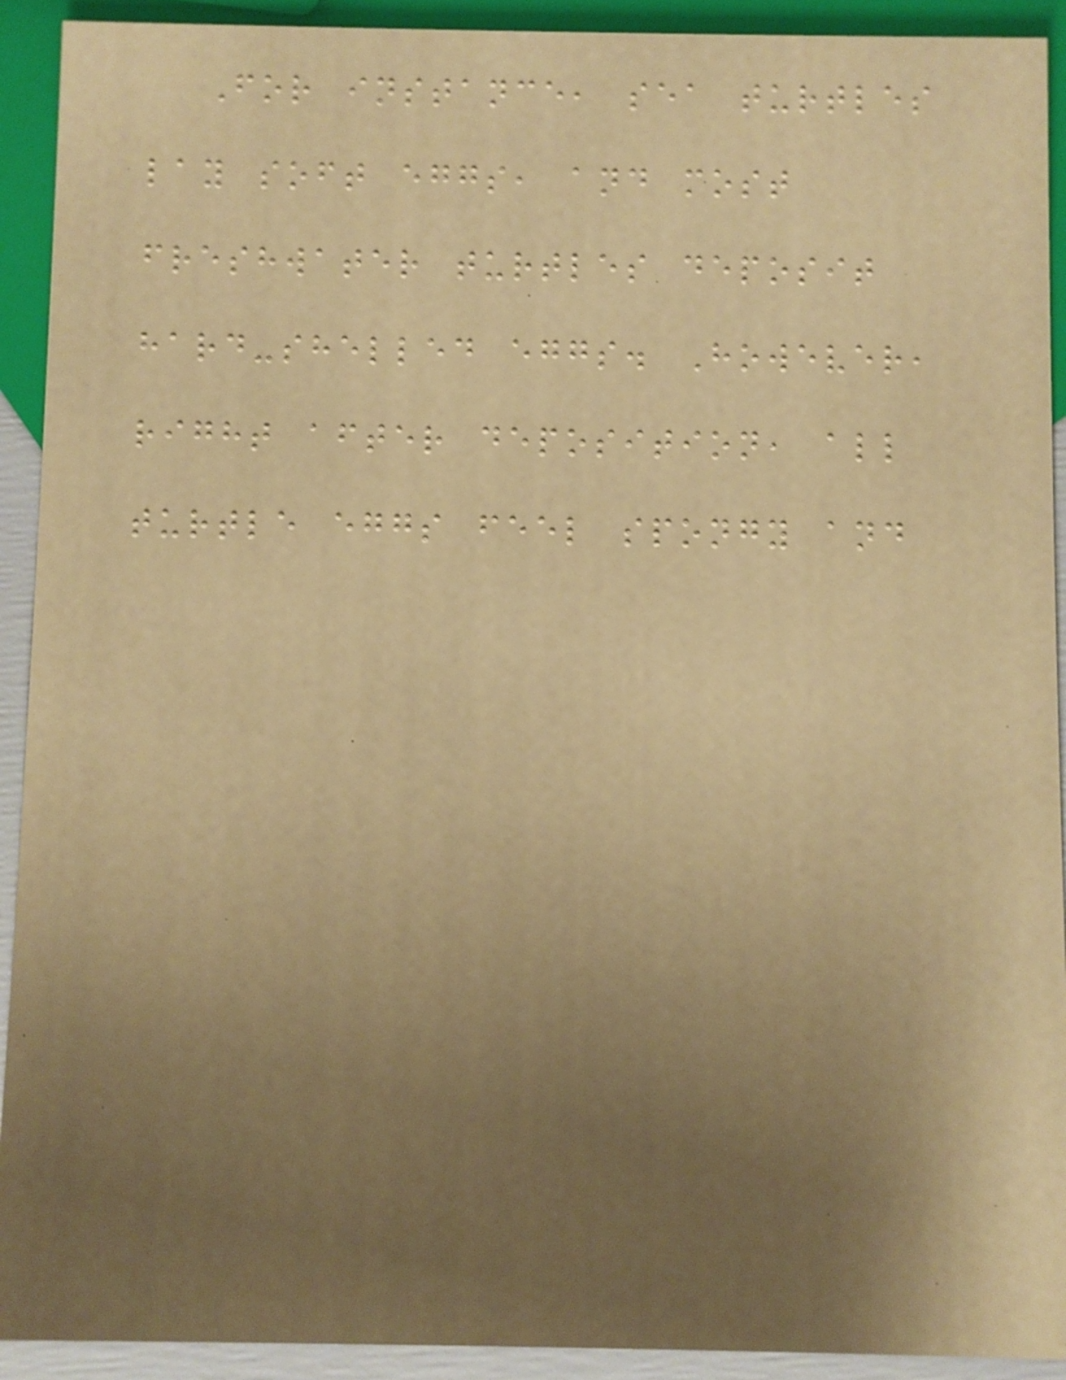For instance, sea turtles
lay soft eggs, and most
freshwater turtles deposit
hard-shelled eggs. However,
right after deposition, all
turtle eggs feel spongy and
